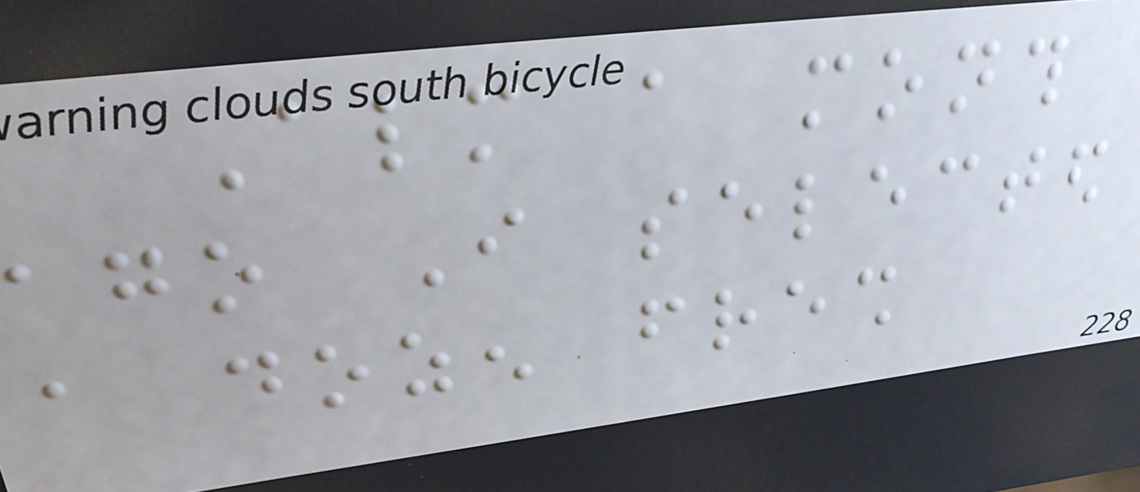Almost a month
ago I selected
a dozen fresh
